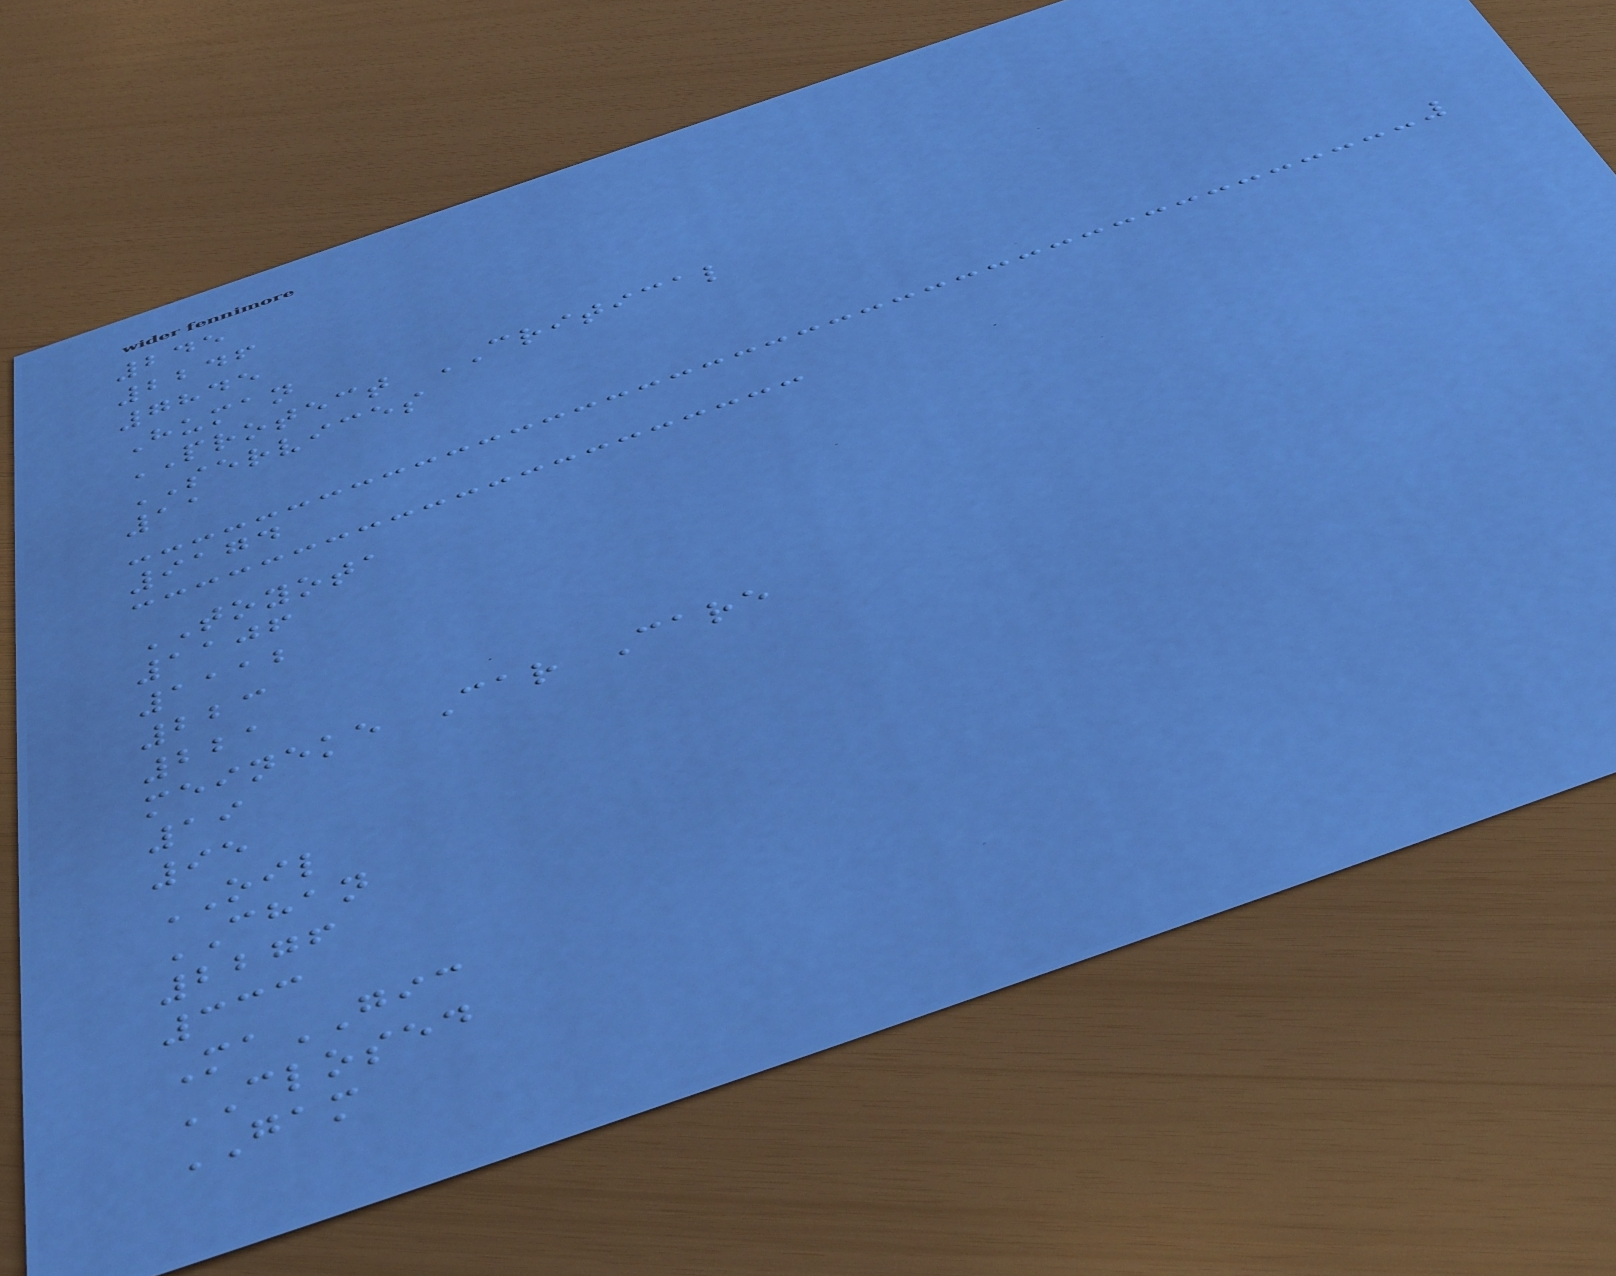245
2246
7845
Human
PROTECT CRITICAL
SERVICES
11
9174
TOYOTA
1106
1112
223
221
meineke Car Care
19
95
OIL
CHAN
2276
333
MaGIC
CLOSED
GAM
